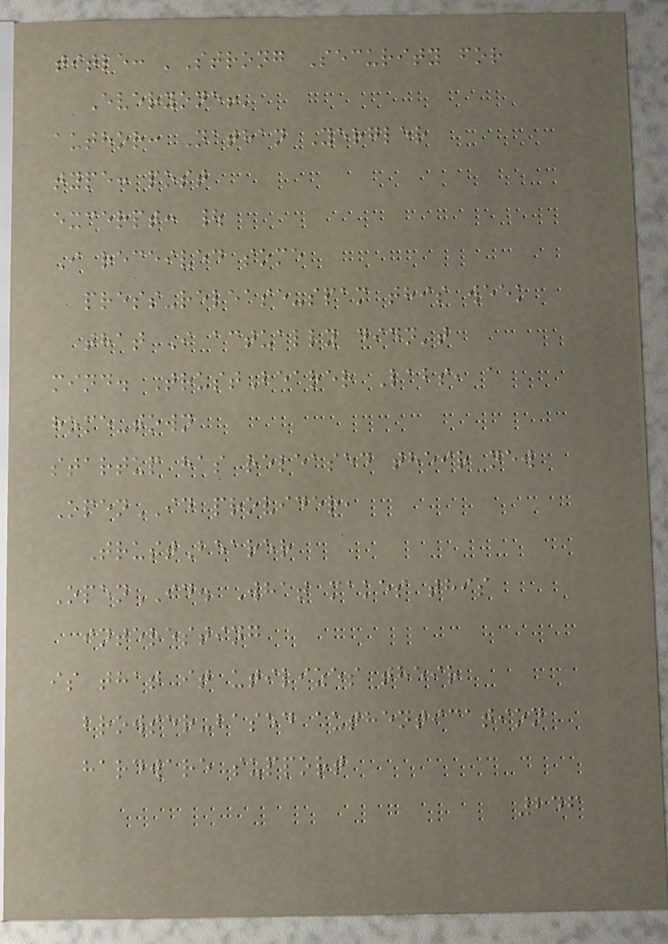title: 'Strong Security for
Everyone!'
author: Nathan Yergler
type: post
excerpt: |
I received some
press-release-spam this week
that I actually didn't
mind. TrustBearer Labs, a
home-town
startup has released their new
OpenID provider,
TrustBearer
OpenID. What makes this
interesting
is that it utilizes their
browser-based authentication
hardware support
246
